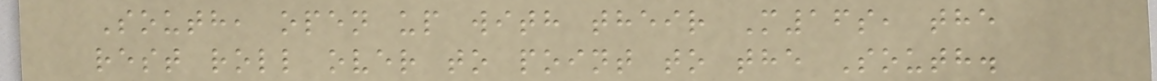South, open up with their M16s, the
rest roll over to point to the South.
